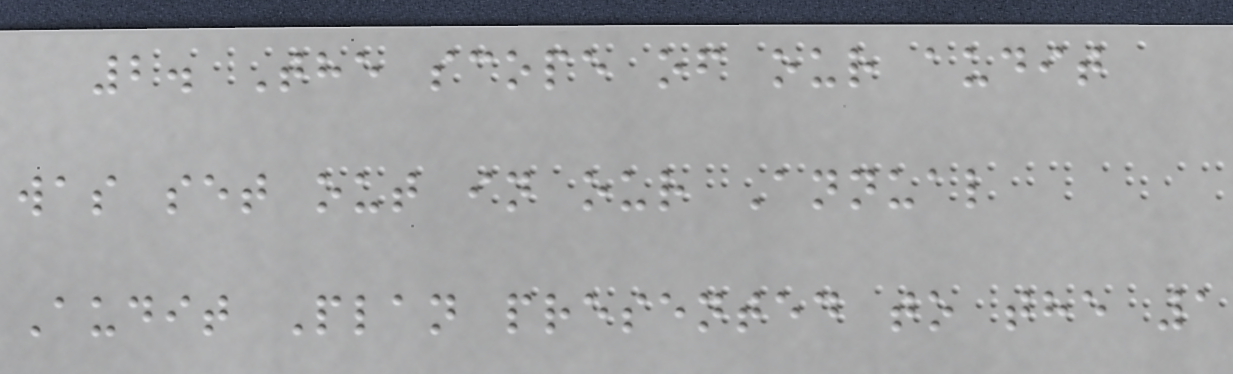2. The scope of our audit
was set out in our Annual
Audit Plan presented to the 1
